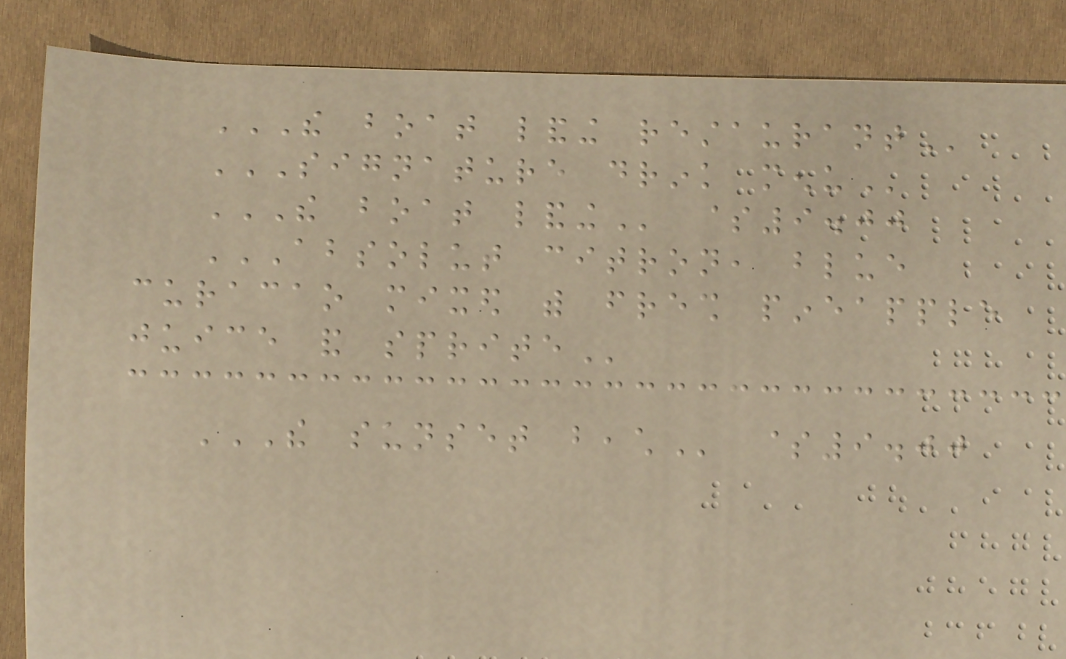THE BOAT LANDING RESTAURANT
SIGNATURE DRINK MENU
THE BOAT LANDING $9.00
ABSOLUT CITRON, BLUE
CURACAO MIXED WITH FRESH PINEAPPLE
JUICE AND SPRITE
THE SUNSET BEACH $9.00
